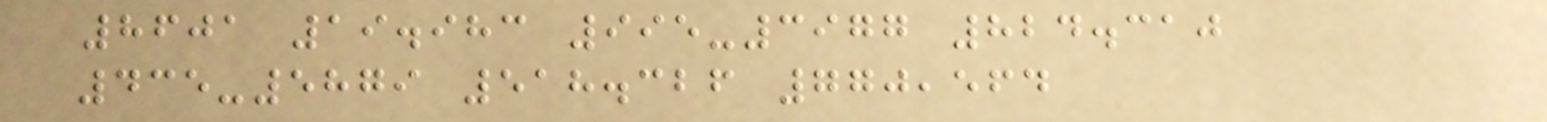8601 19.983 995-3977 824.310
435-5879 518.326 770,564
